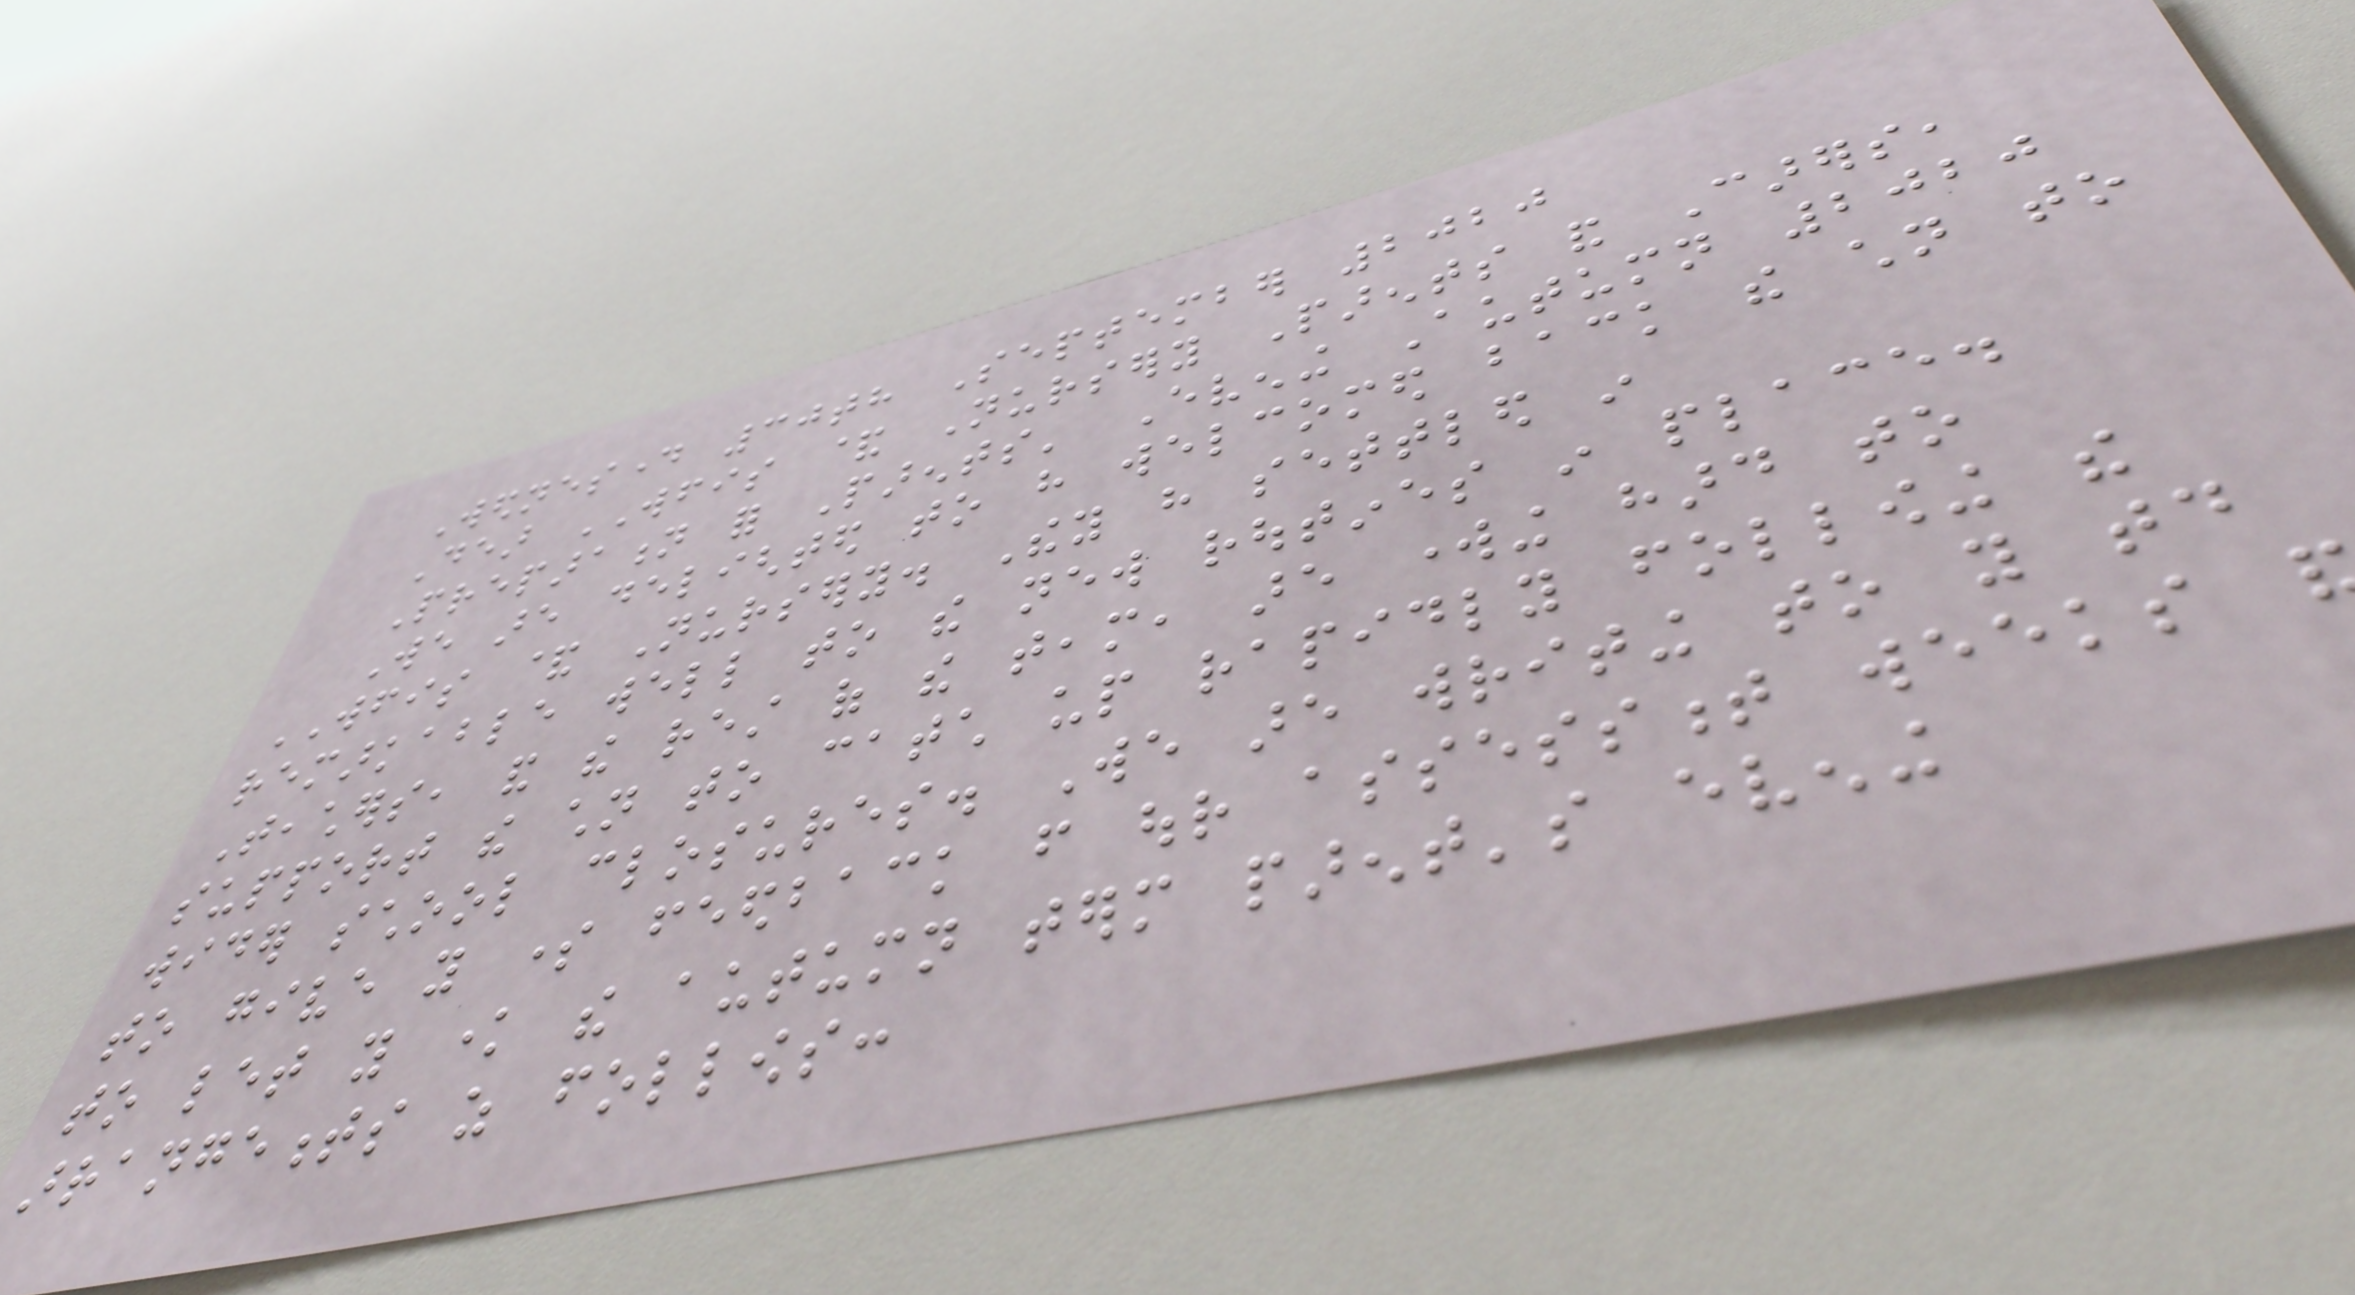Wednesday 30th September 2020
Dear WFIS & Nursery Parents and Carers,
Preparation for Parents' Evening Autumn 2020
We are delighted to have welcomed back the children to
WFIS & Nursery. They have settled in
remarkable well to the new routines in place.
Teachers, and the rest of the team, are working hard to
support the children to catch up rapidly following the
wider school closures. We are writing to you today
to give you some feedback from our assessment weeks and
to let you know the autumn term parent's evening
arrangements as follows:
